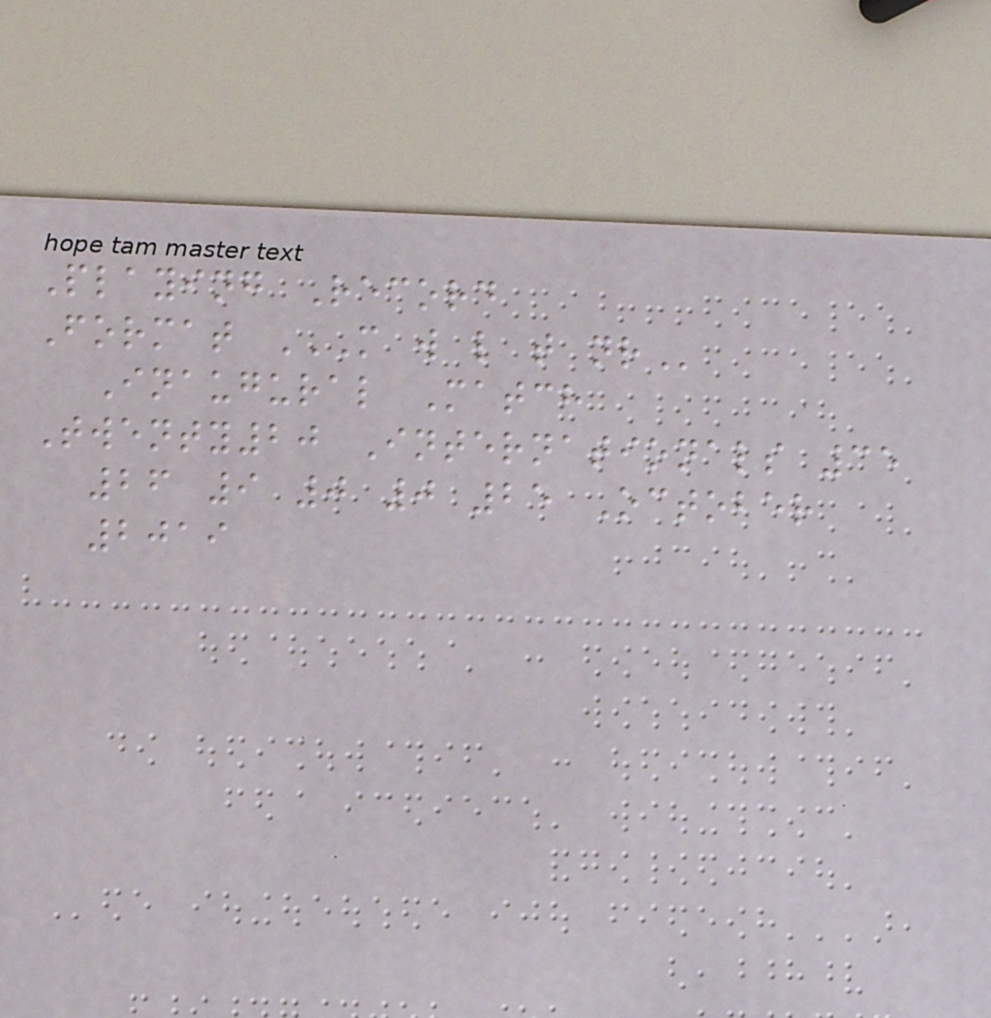Playing Record
Format M W L T NR
Inaugural Match
Twenty20 Internationals 35
26 9 0 0 25 October
2019
